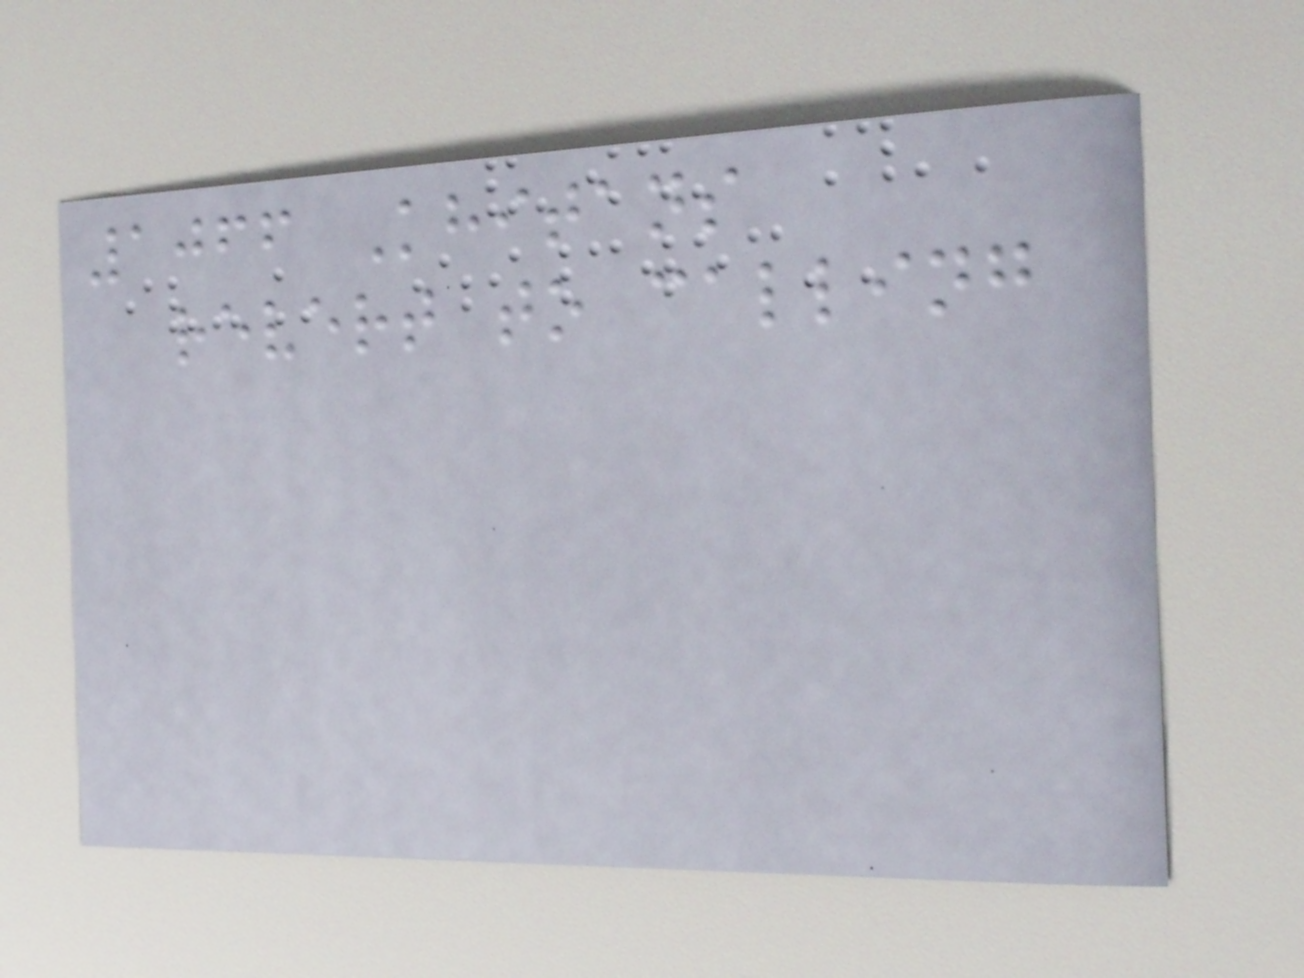1066 Khitans
revert to calling
